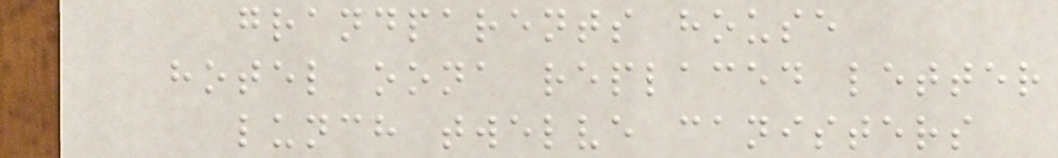grandparents house
hotel oona replaced letter
lunch twelve canisters
